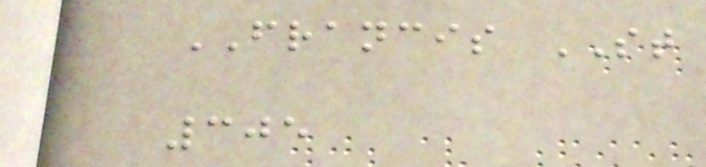FRANCIS ST
305
